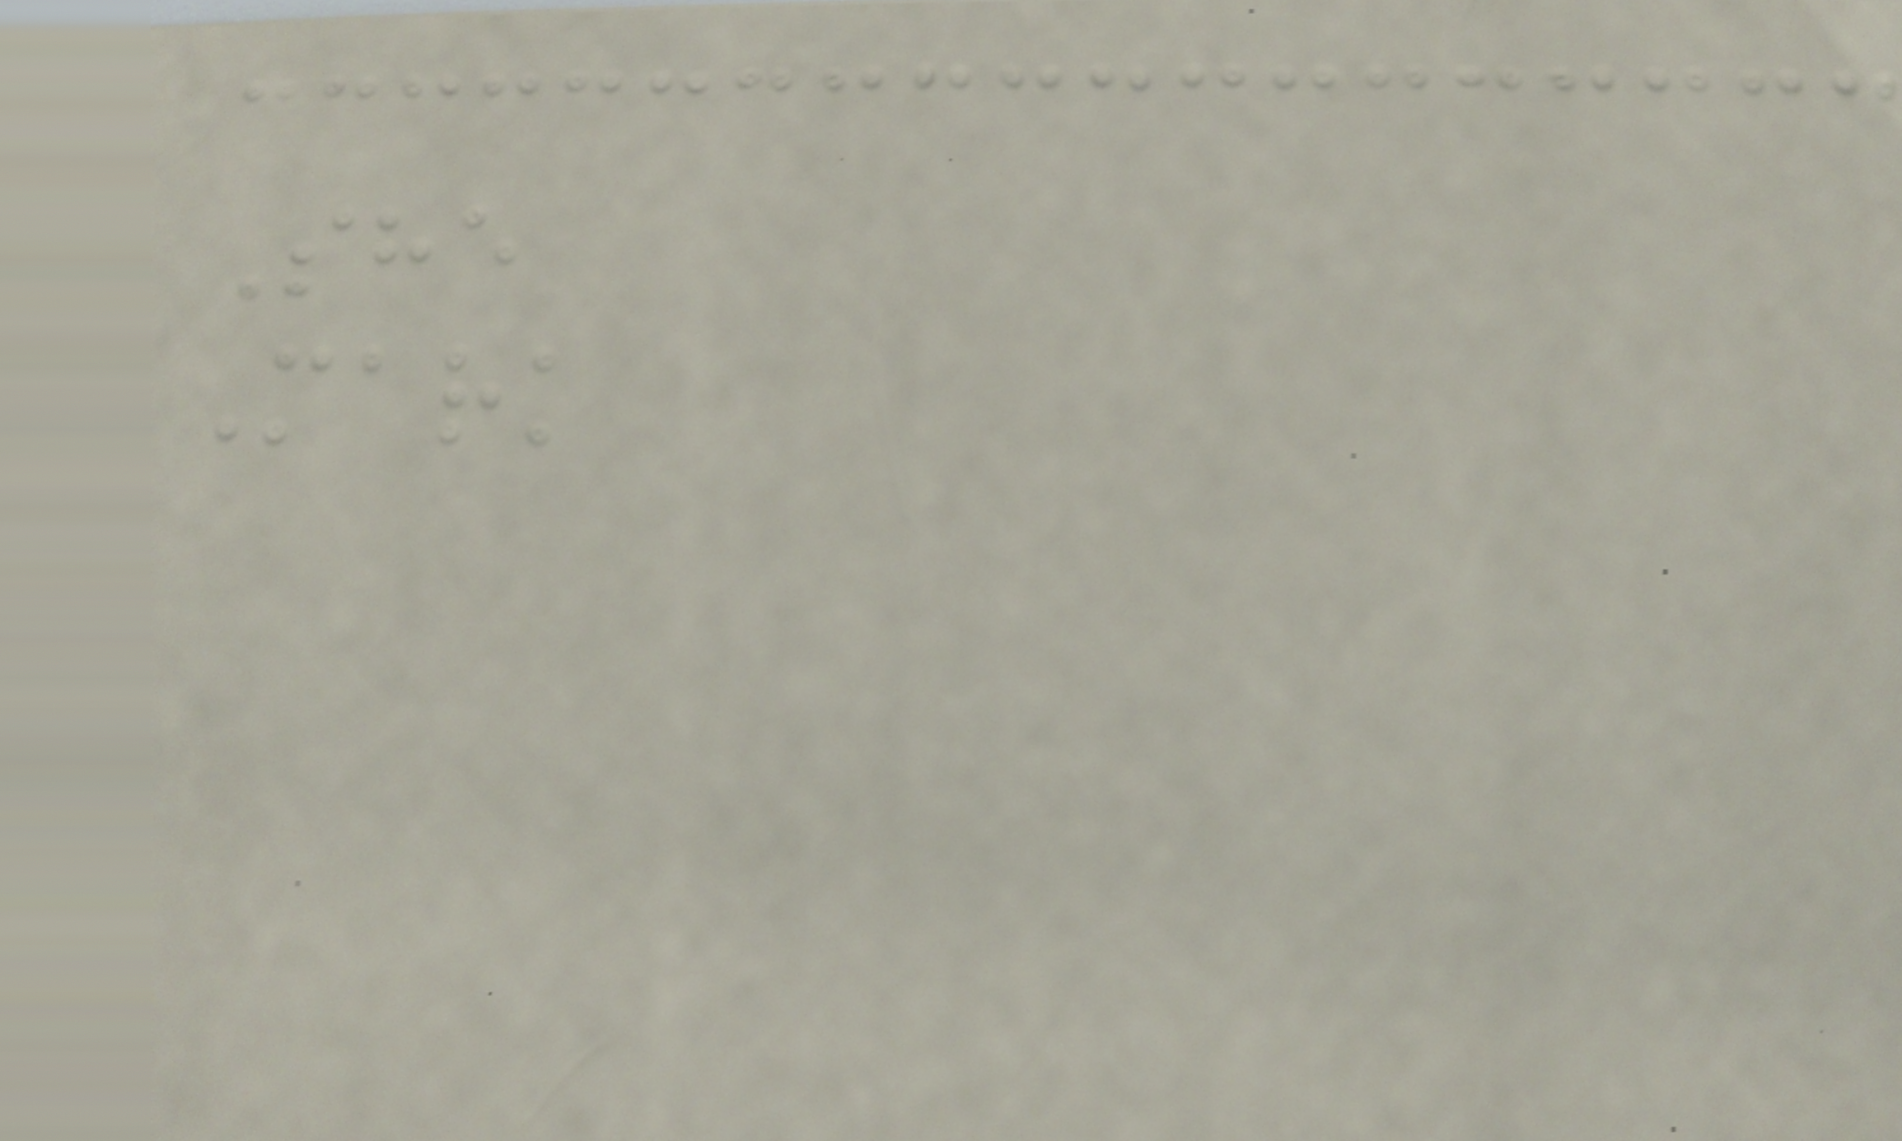She
Mark
